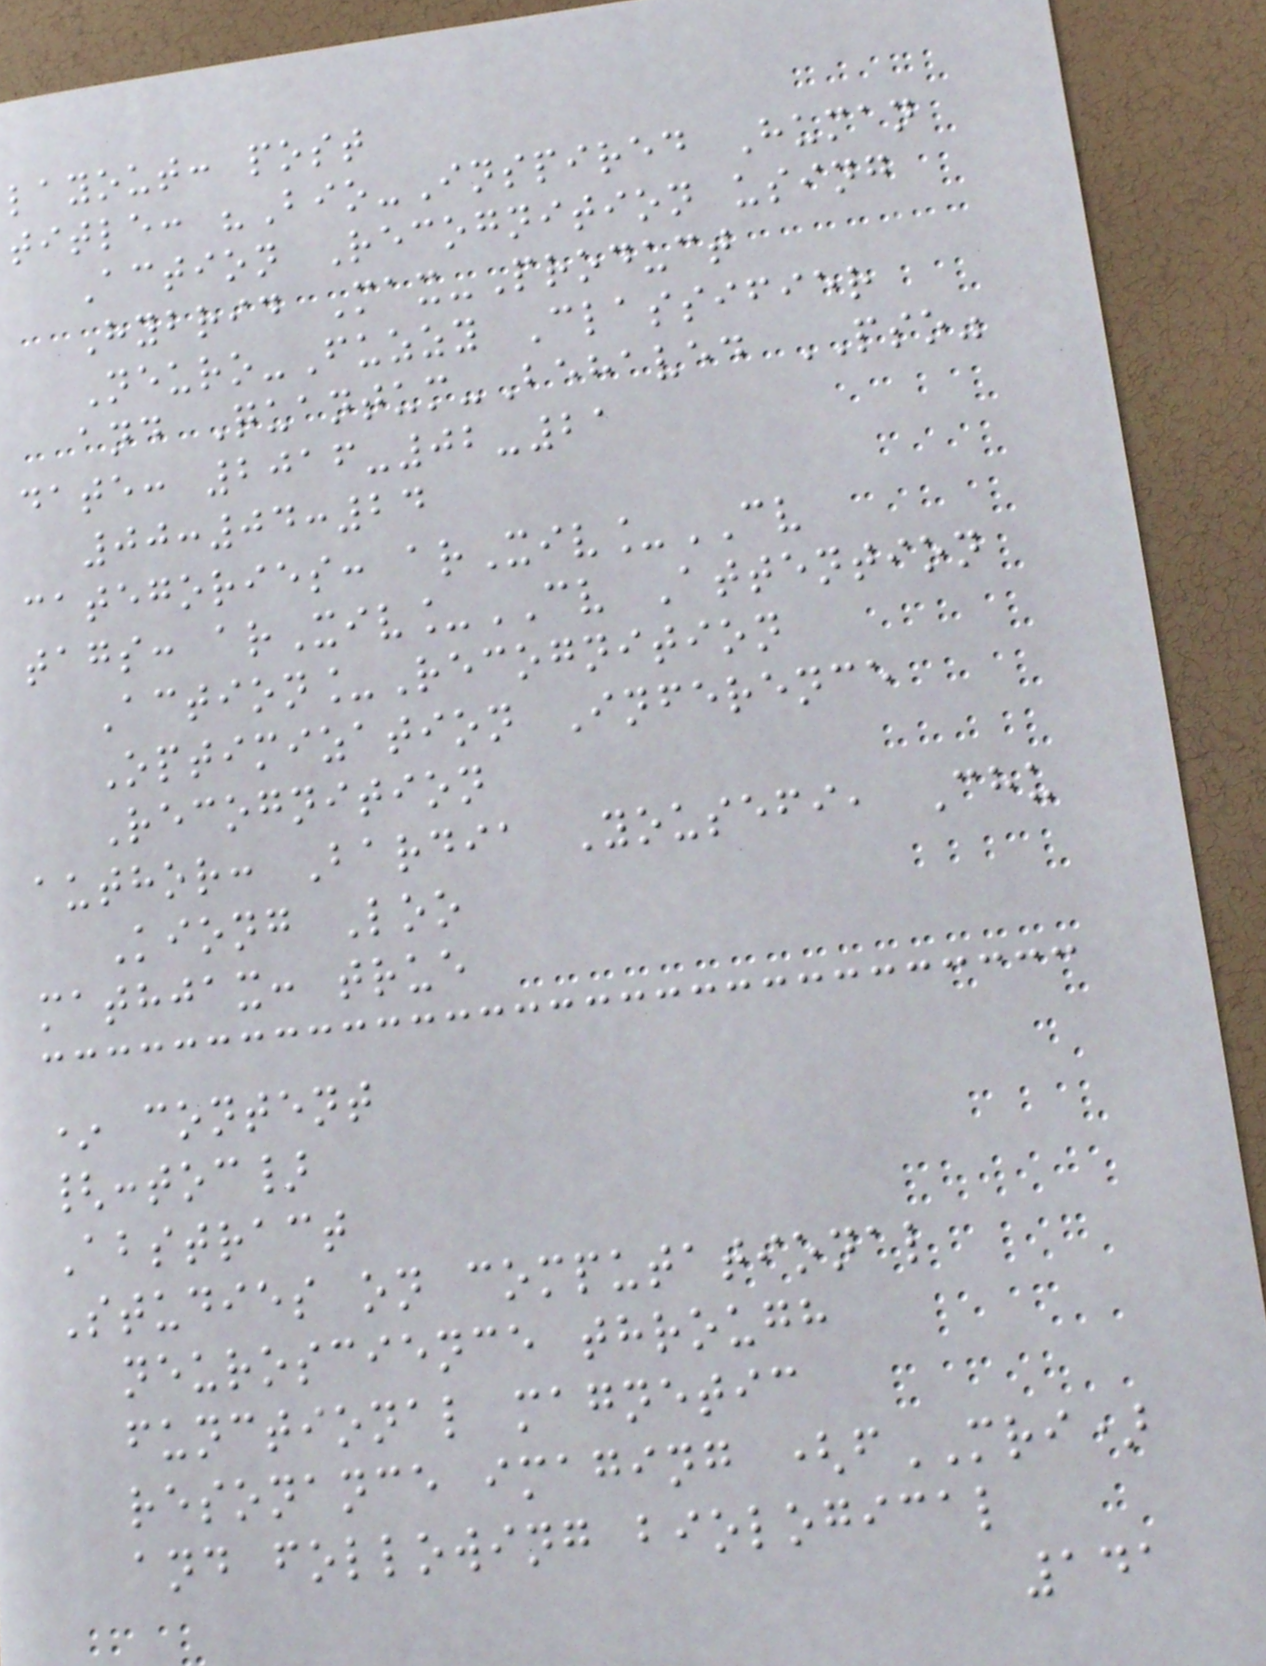layout: post
title: "Bio-Inspired Human
Action Recognition using
Hybrid Max-Product
Neuro-Fuzzy Classifier
and Quantum-Behaved PSO"
date: 2016-02-21
00:04:24
categories: arXiv_CV
tags: arXiv_CV Attention
Action_Recognition
Optimization Inference
Recognition
author: Bardia Yousefi, Chu
Kiong Loo
mathjax: true
* content
{:toc}
Abstract
Studies on computational
neuroscience through
functional magnetic
resonance imaging (fMRI)
and following biological
141
